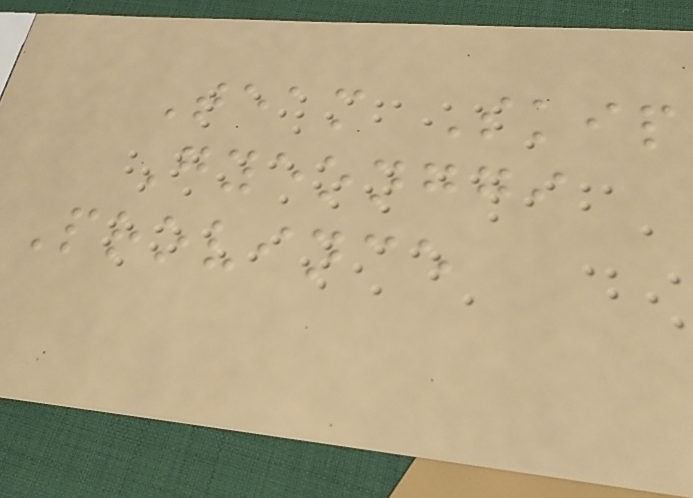Team Skip
Gyeonggi
Province
